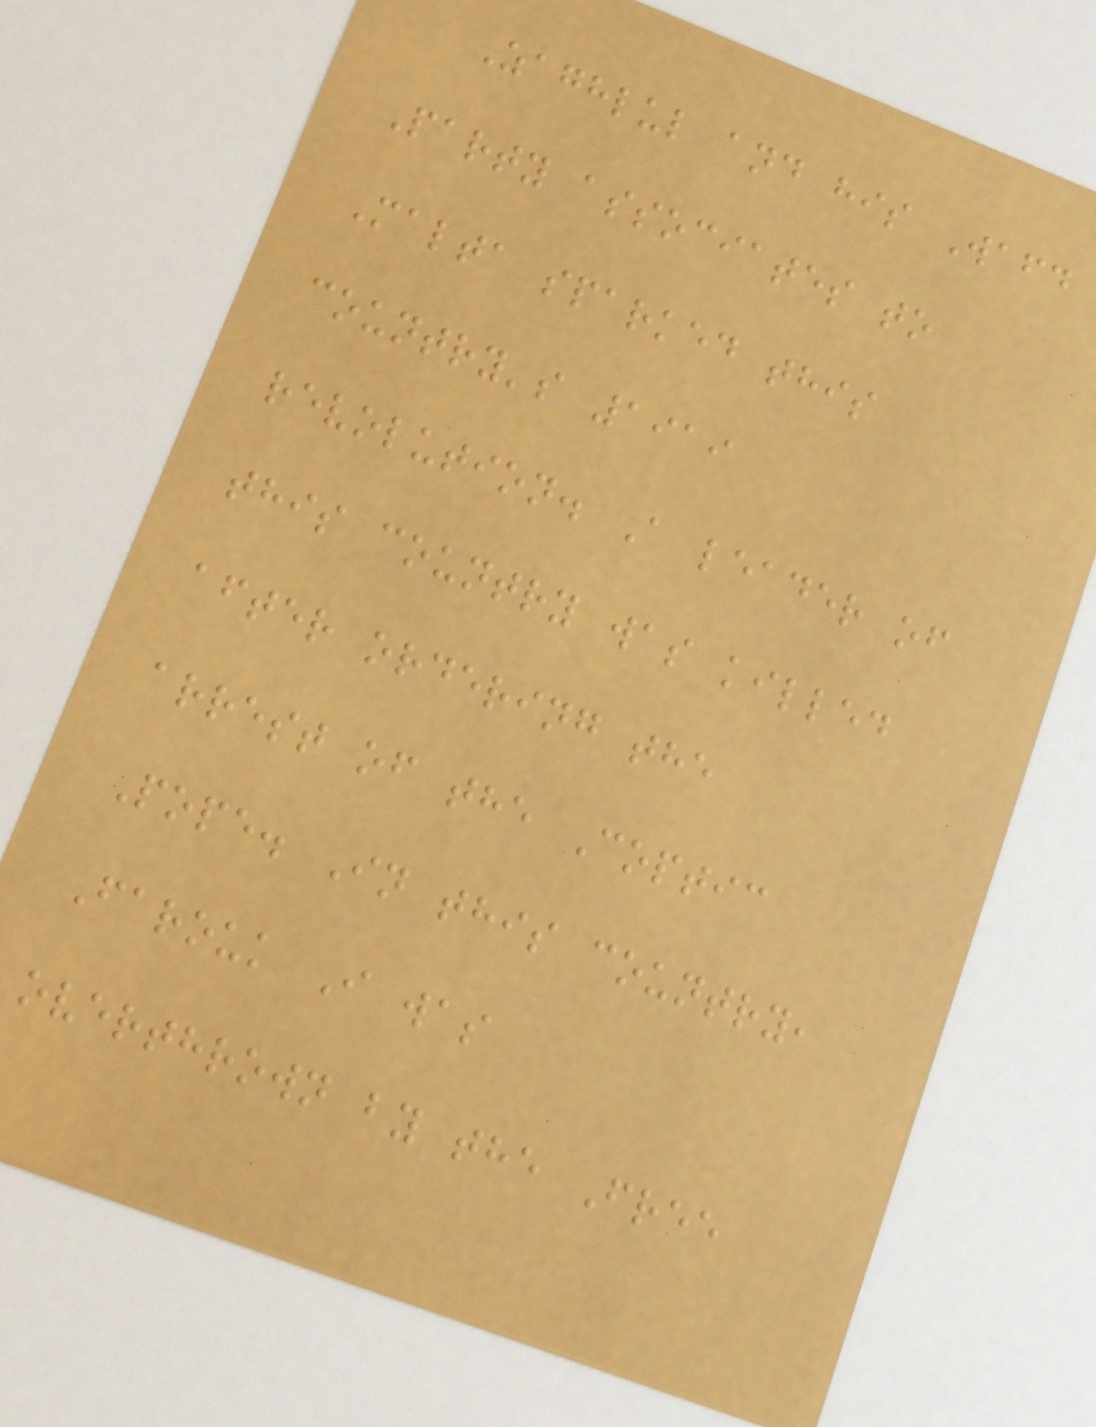Zaghlul and his Wafd
Party associates to
Malta sparked this
country's 1919
revolution. A leader of
this country was killed
after ordering the
arrest of the Coptic
Pope. In this country,
Farouk I was
overthrown by the Free
